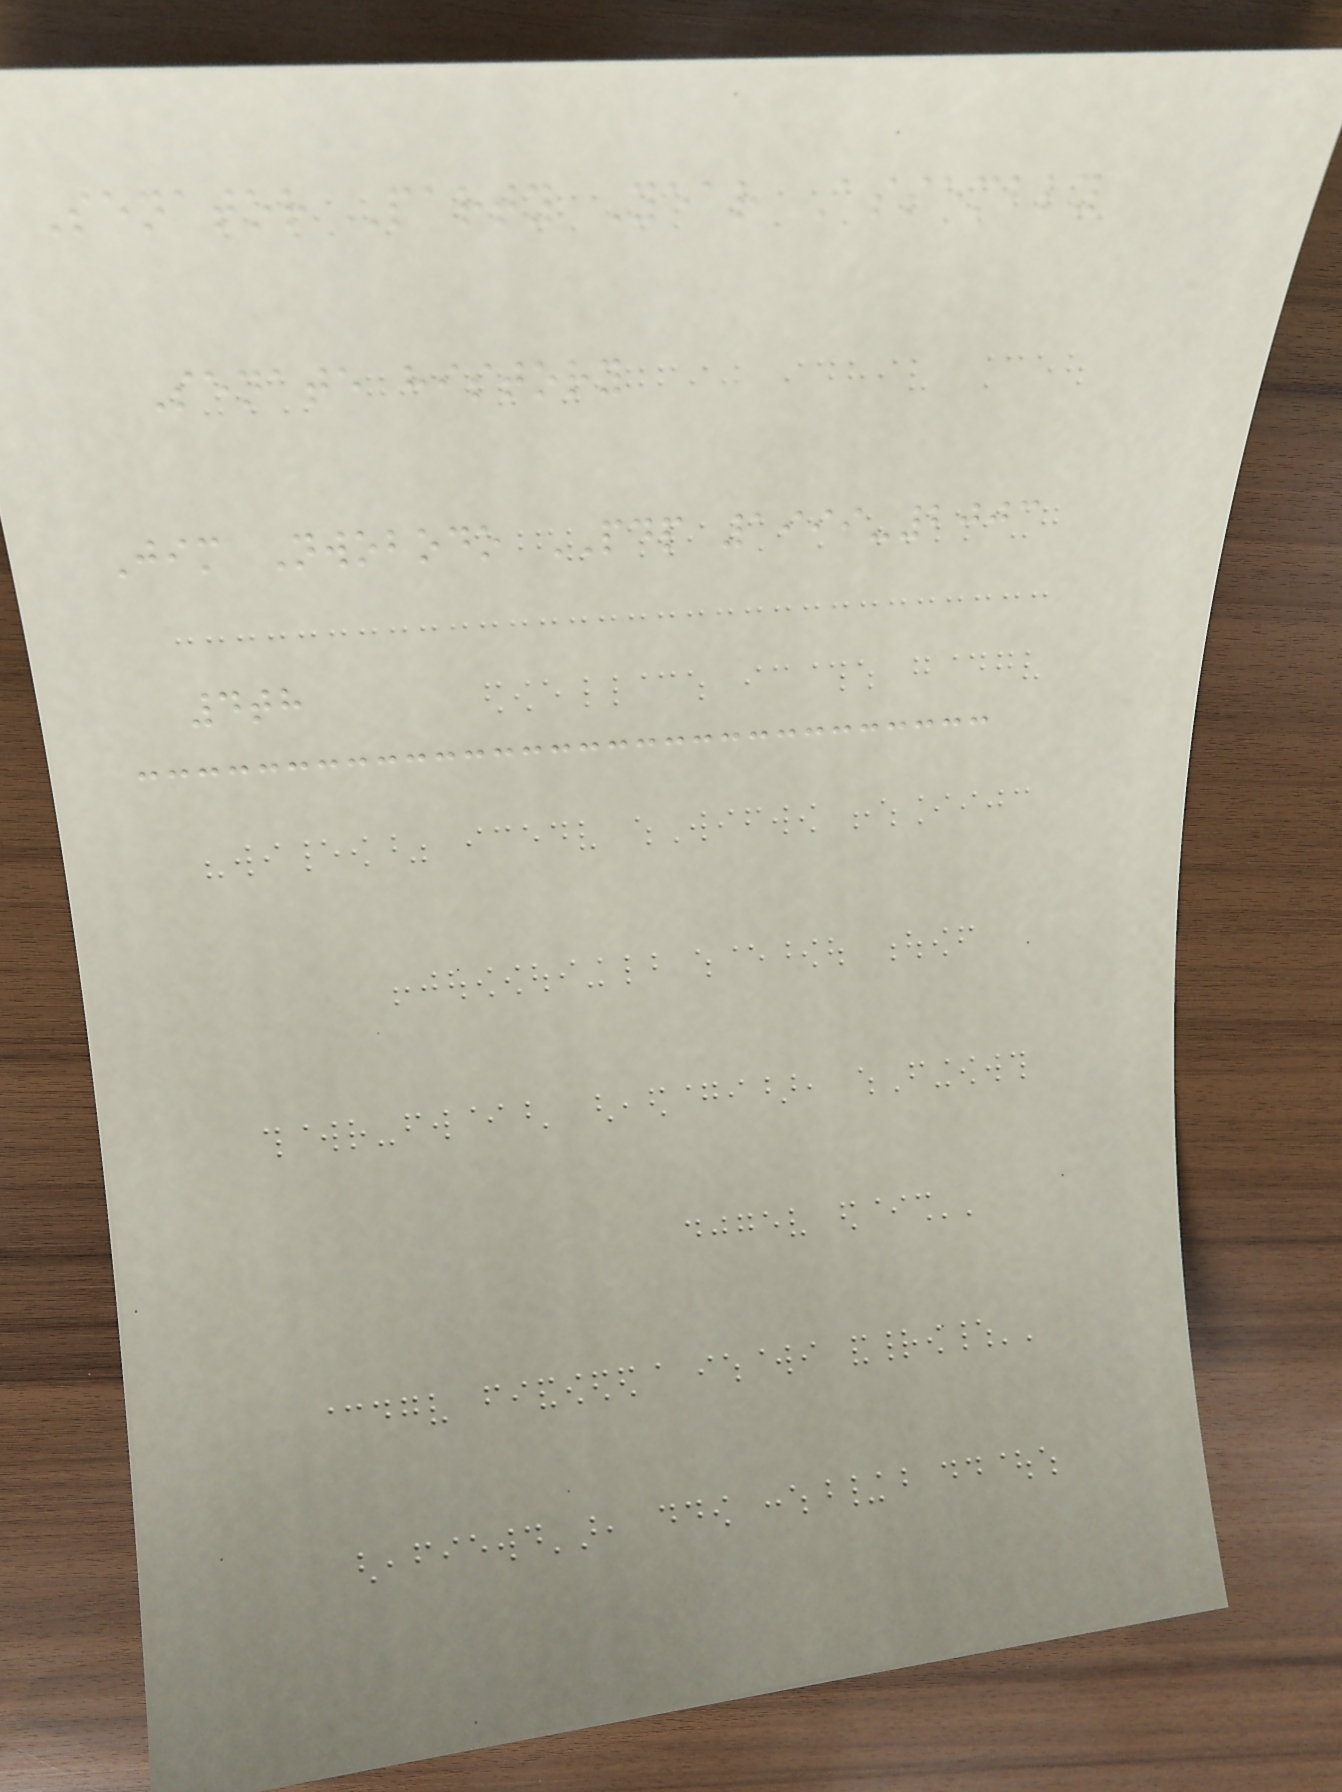Senator Party Year Assembly
Senate history
Jim Nwobodo PDP 1999-2003
4th
